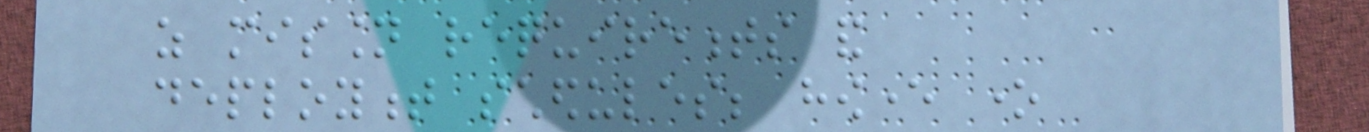as mission requirements and
deployment schedules; however one
